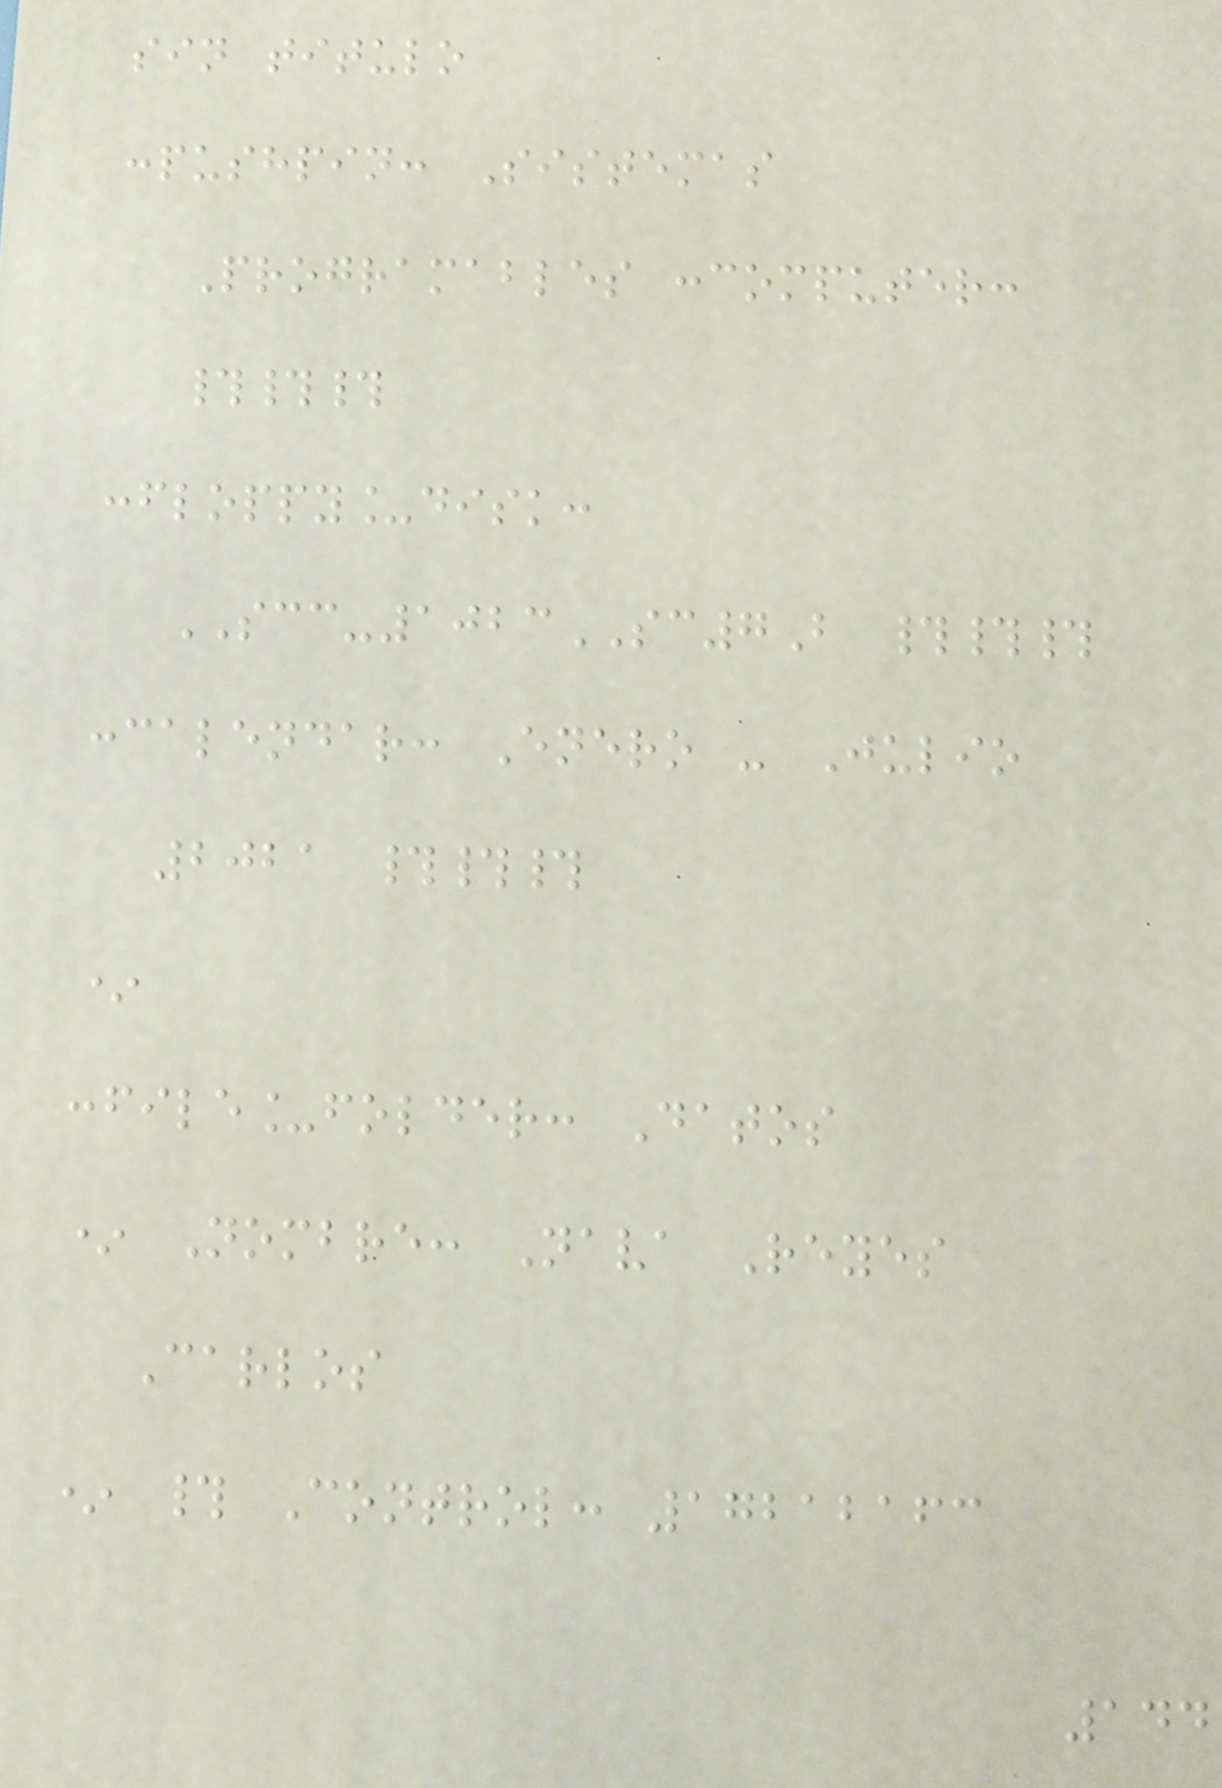sin titulo
:pushpin: Sistemas
Programables :computer:
###
:floppy_disk:
SCC-1023SC7B ###
:calendar: Enero - Julio
2021 ###
*
:file_folder: Datos
* Nombre: Nava Reyes
Carlos
* # Control: 17212163
144
